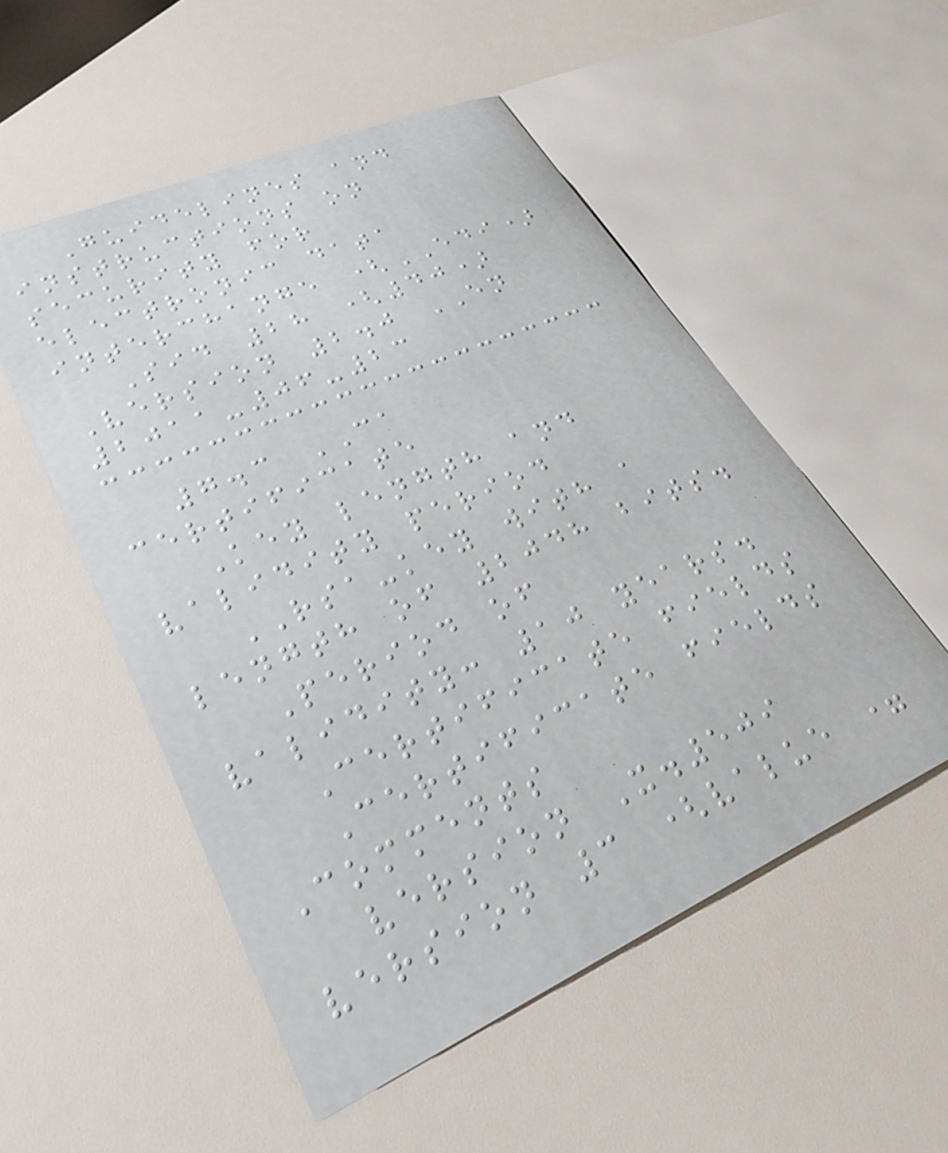Guidelines and
instructions on
security for
electronic data
interchange (EDI)
Sid 28 (40)
Version 2.0 EN
2011-06-23
7.3 CA
certificate
Key length and
validity period
RSA-key with a
length of 2048 bits.
Period of
validity: 10 years.
Certificate fields
Certificate fields
Comments
version X.509
version 3 (value =
